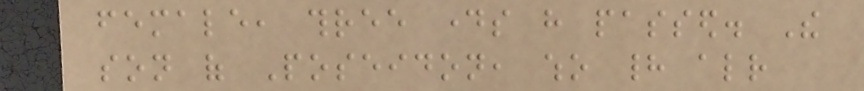female, three days have passed. The
son of Poseidon, who had already
